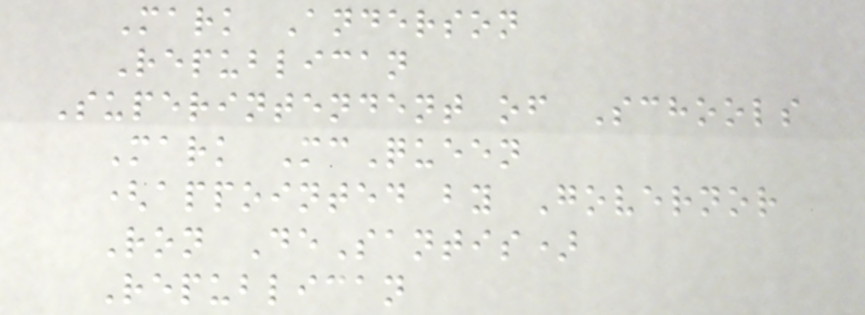Mark Anderson
Republican
Superintendent of Schools
Mark McQueen
(appointed by Governor
Ron DeSantis)
Republican
